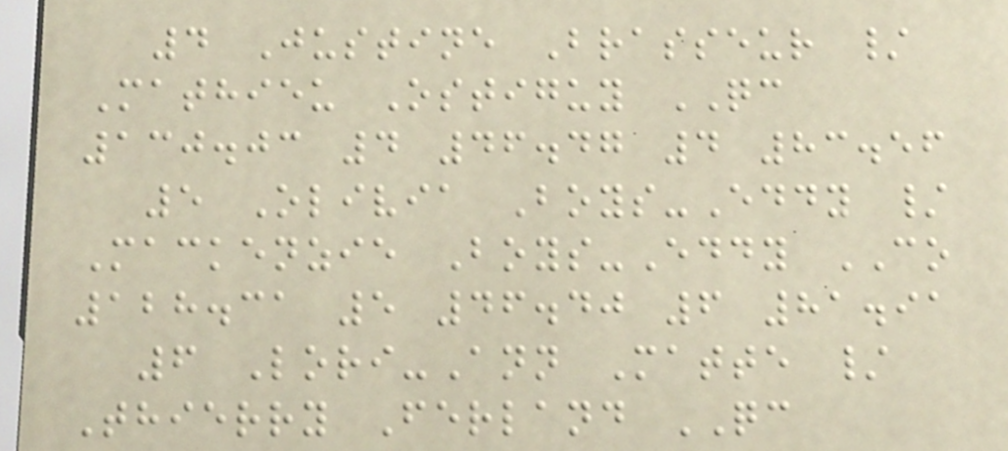4 Justine Brasseur /
Mathieu Ostiguy QC
130.03 4 46.47 4 83.56
5 Olivia Boys-Eddy /
Mackenzie Boys-Eddy CO
128.31 5 46.40 6 81.91
6 Lori-Ann Matte /
Thierry Ferland QC
